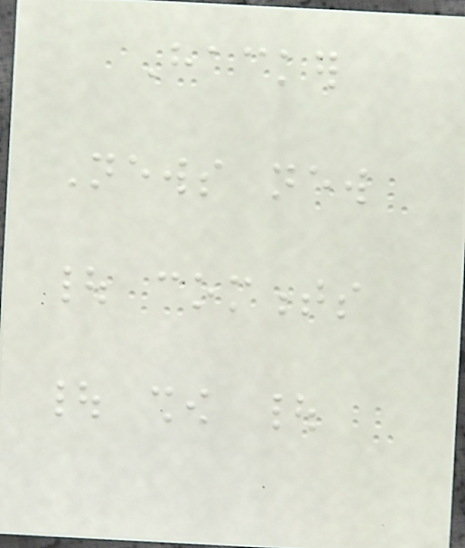Hacker
News new
| comments
| show |
